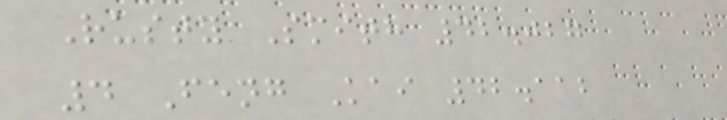Rusty Smith 42.027
4 Feng Kai 42.112
